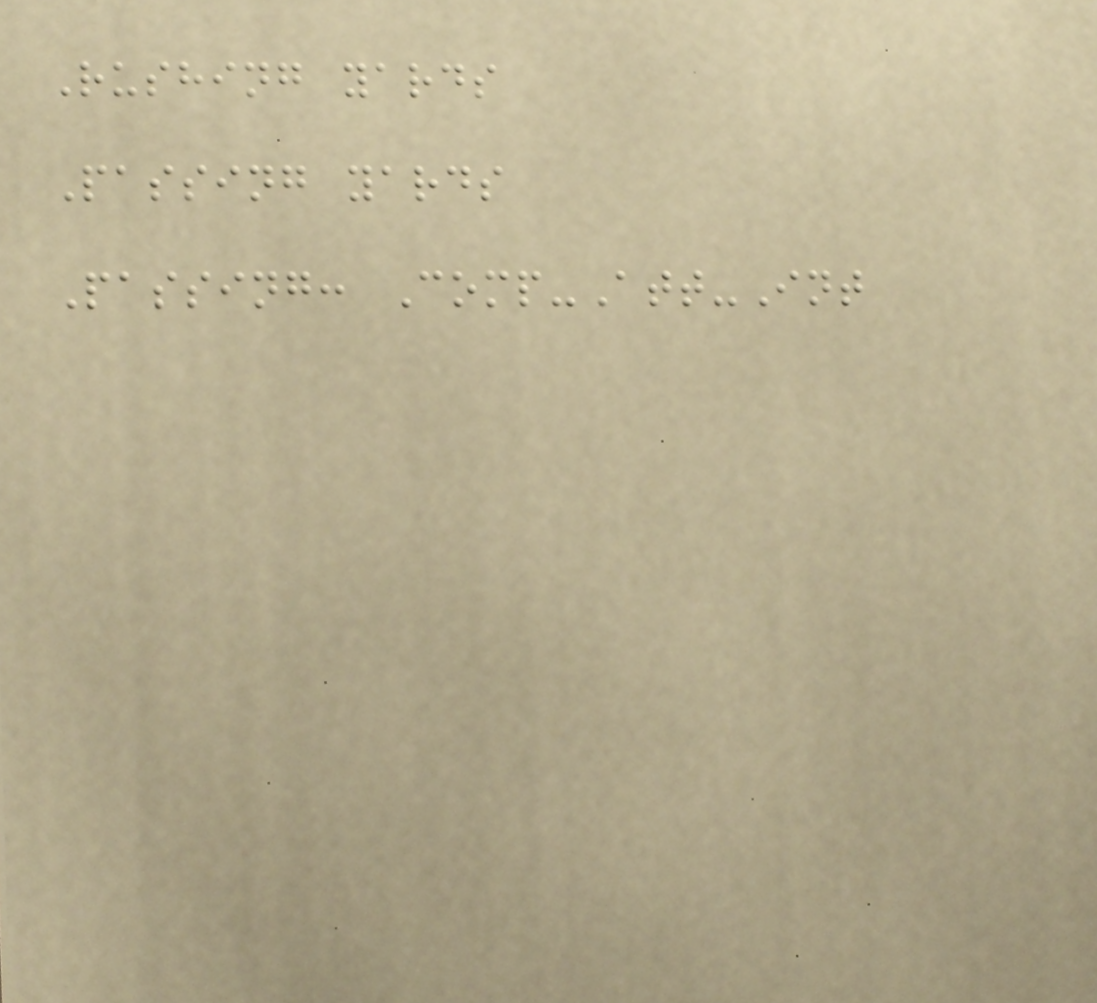Rushing yards
Passing yards
Passing: Comp-Att-Int
